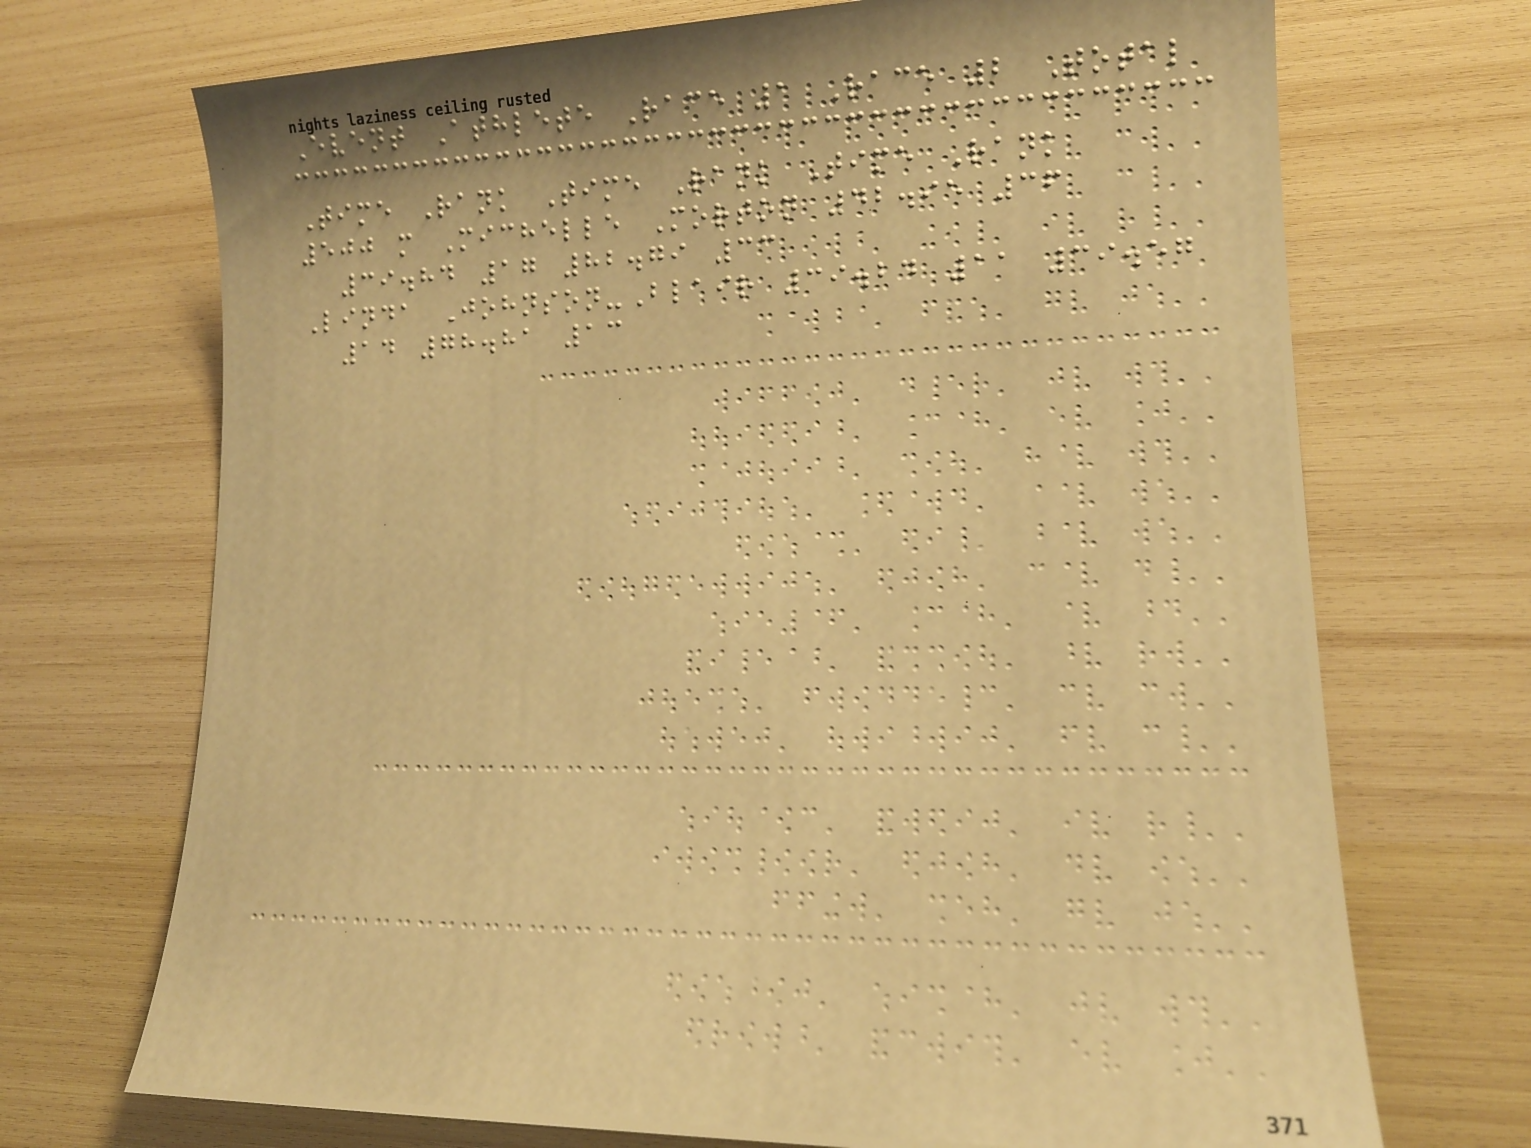Event Athlete Race 1 Race 2 Total
Time Rank Time Rank Time Rank
500 m Michelle Morton 42.95 36
39.84 17 82.79 33
Linda Johnson-Blair 39.24 11 39.57
14 78.81 13
